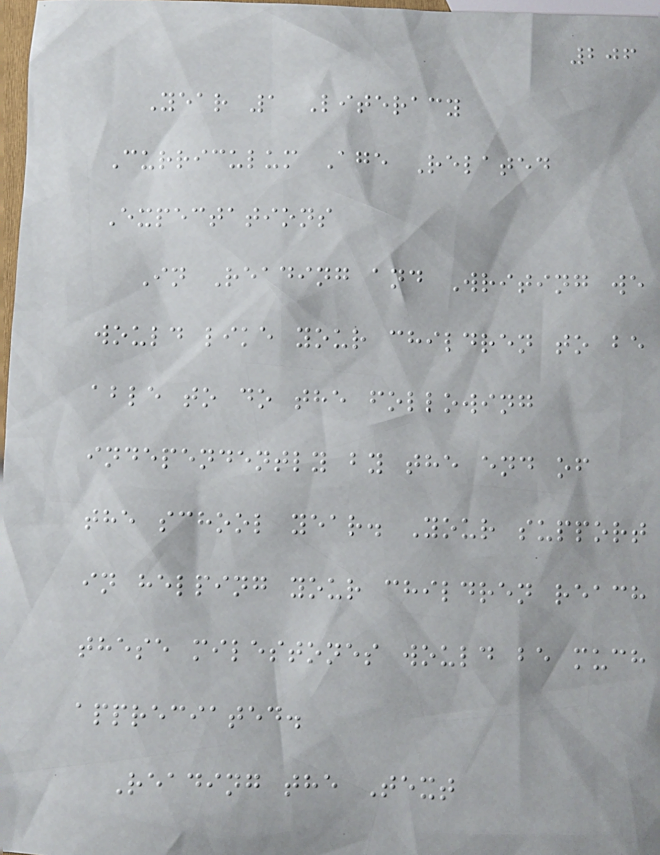206
Year 1 Literacy
Curriculum Age Related
Expectations
In Reading and Writing we
would like your children to be
able to do the following
independently by the end of
the school year. Your support
in helping your children reach
these milestones would be much
appreciated.
Reading the Text
